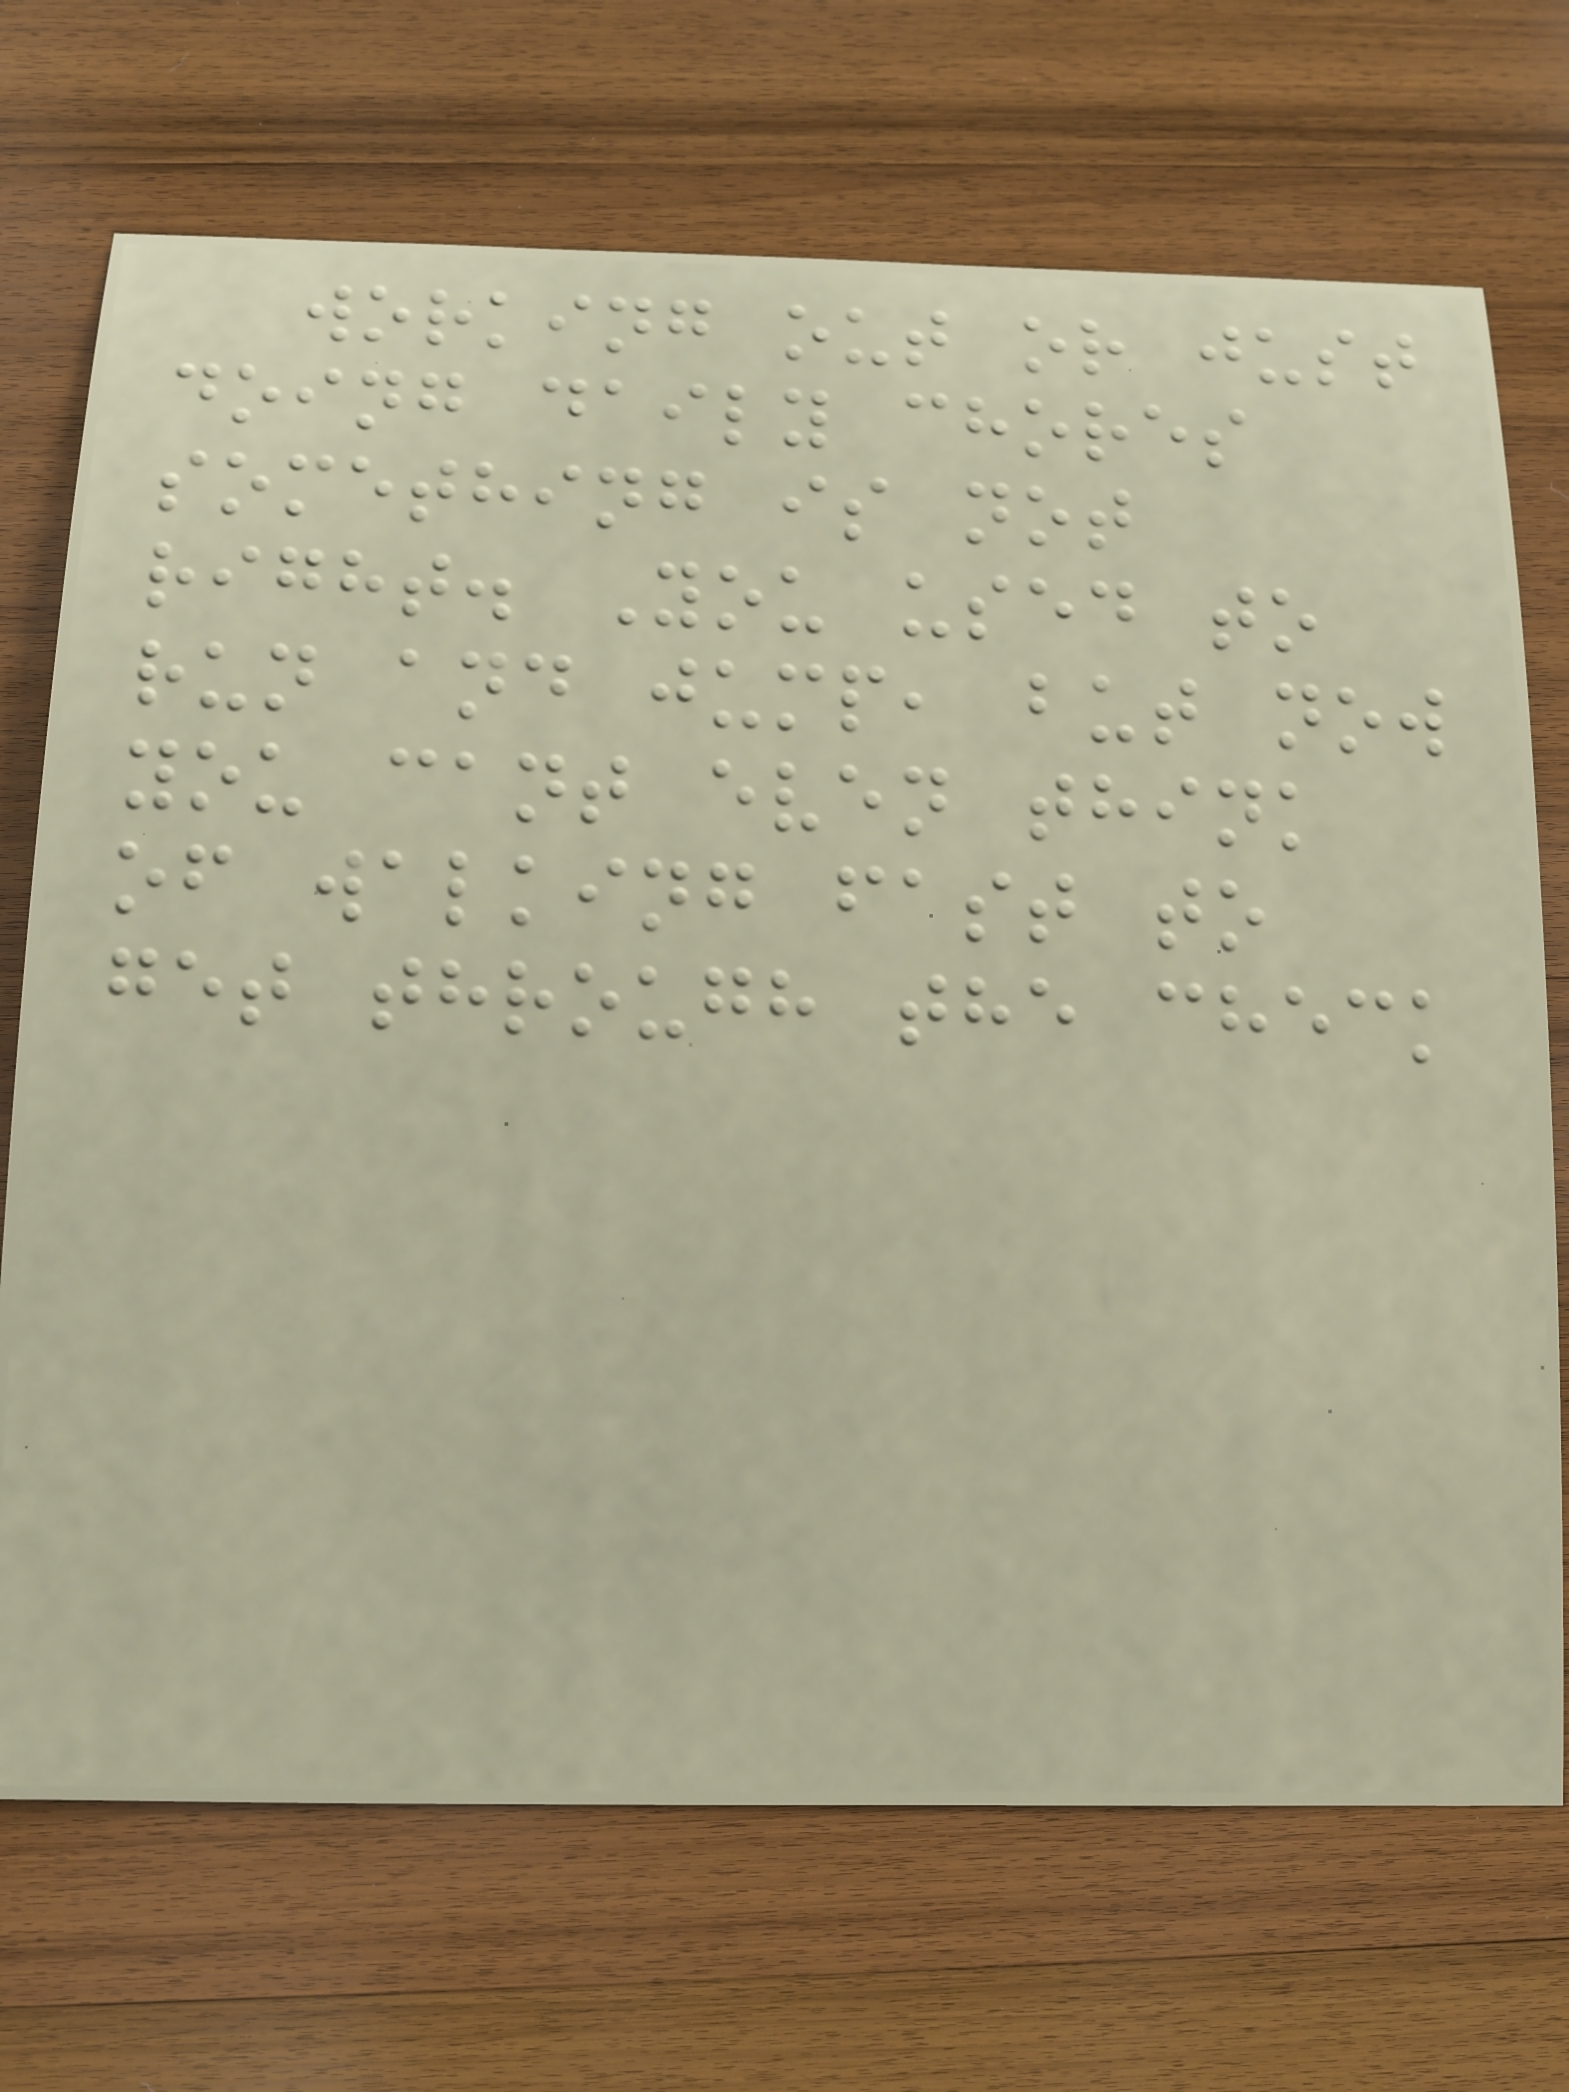working out or just
doing daily chores
something is not
right. You used to
run and jump, but now
you cant even think
of walking fast to
get through the check
